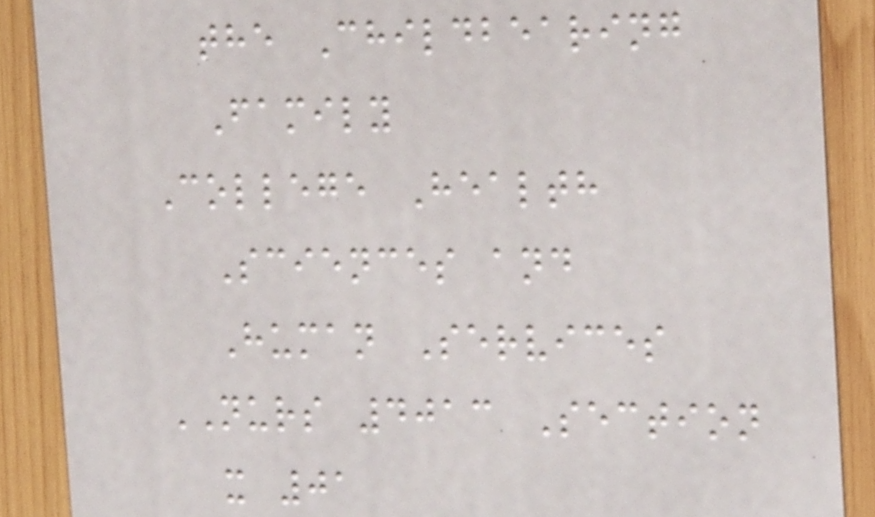the Childbearing
Family
College Health
Sciences and
Human Services
NURS 4013 Section
x 01
